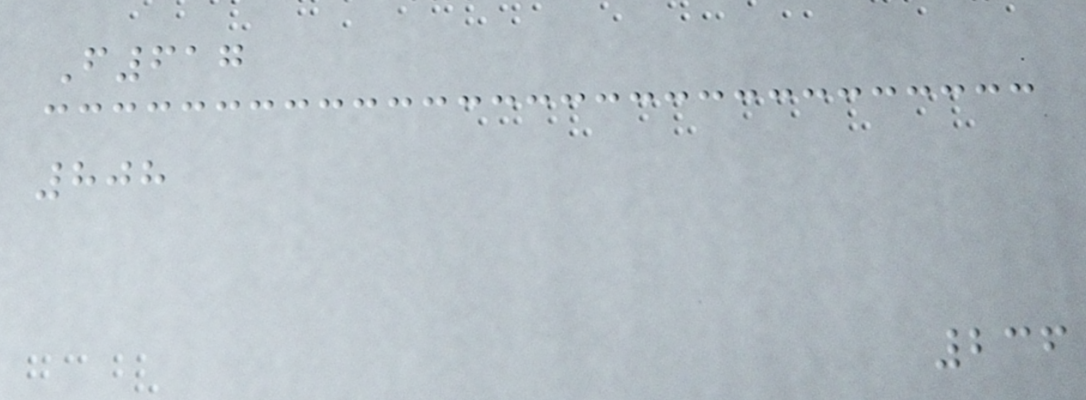F617
808
236
